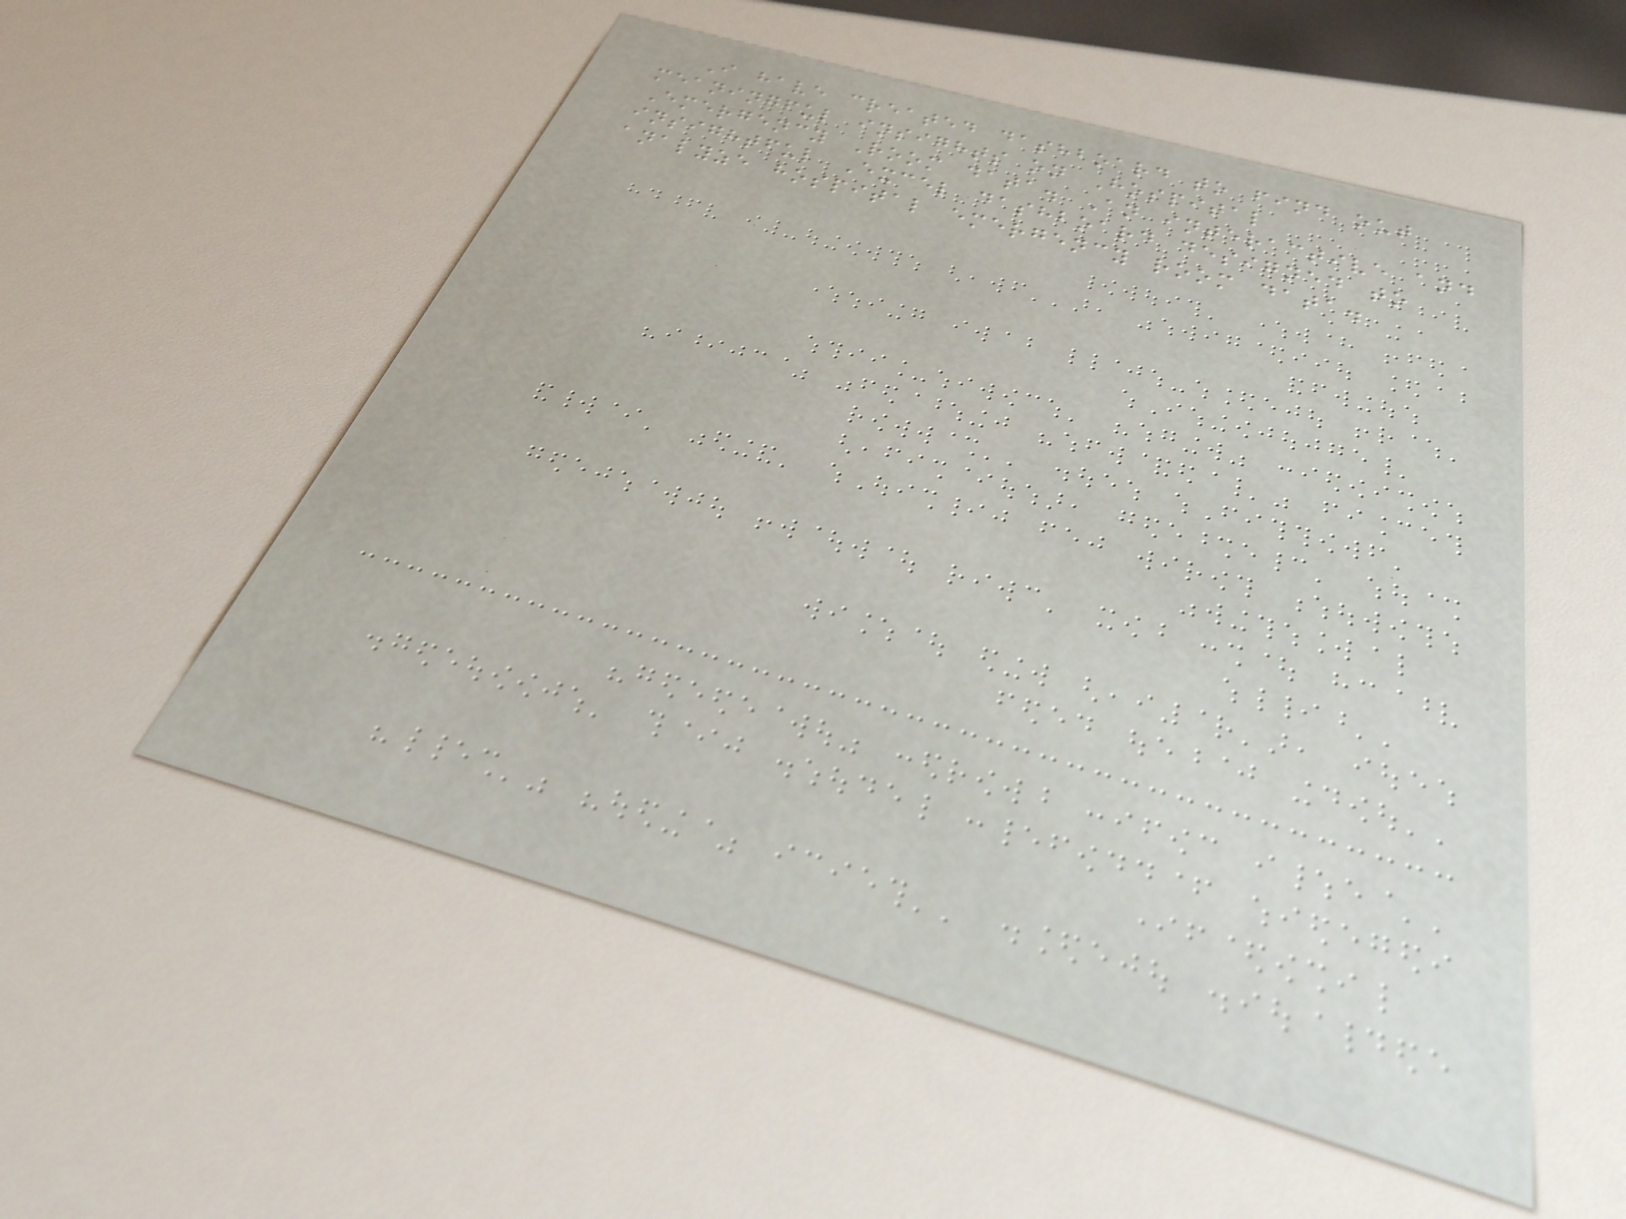I have created dashboard to find out
meaningful insights on Hospital
Emergency Room data. An interactive and
insightful Excel dashboard designed to
analyze hospital emergency room data.
